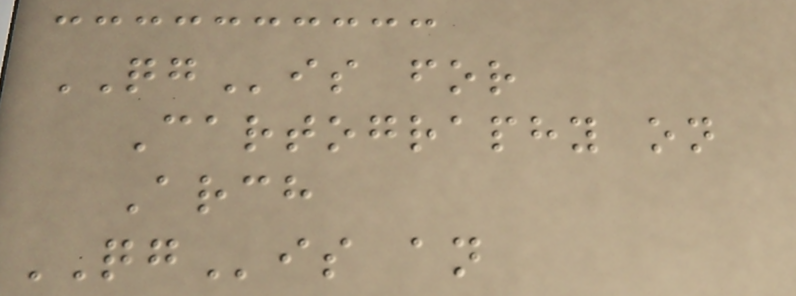QGis for
Cartography on
Arch
QGis an
